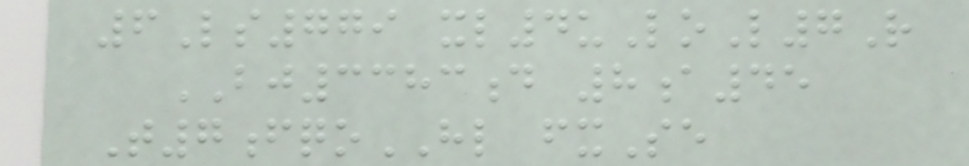6Ls779 xl4uLoL7R
BJ3383d 8a45
T7fqoHL fxSe
